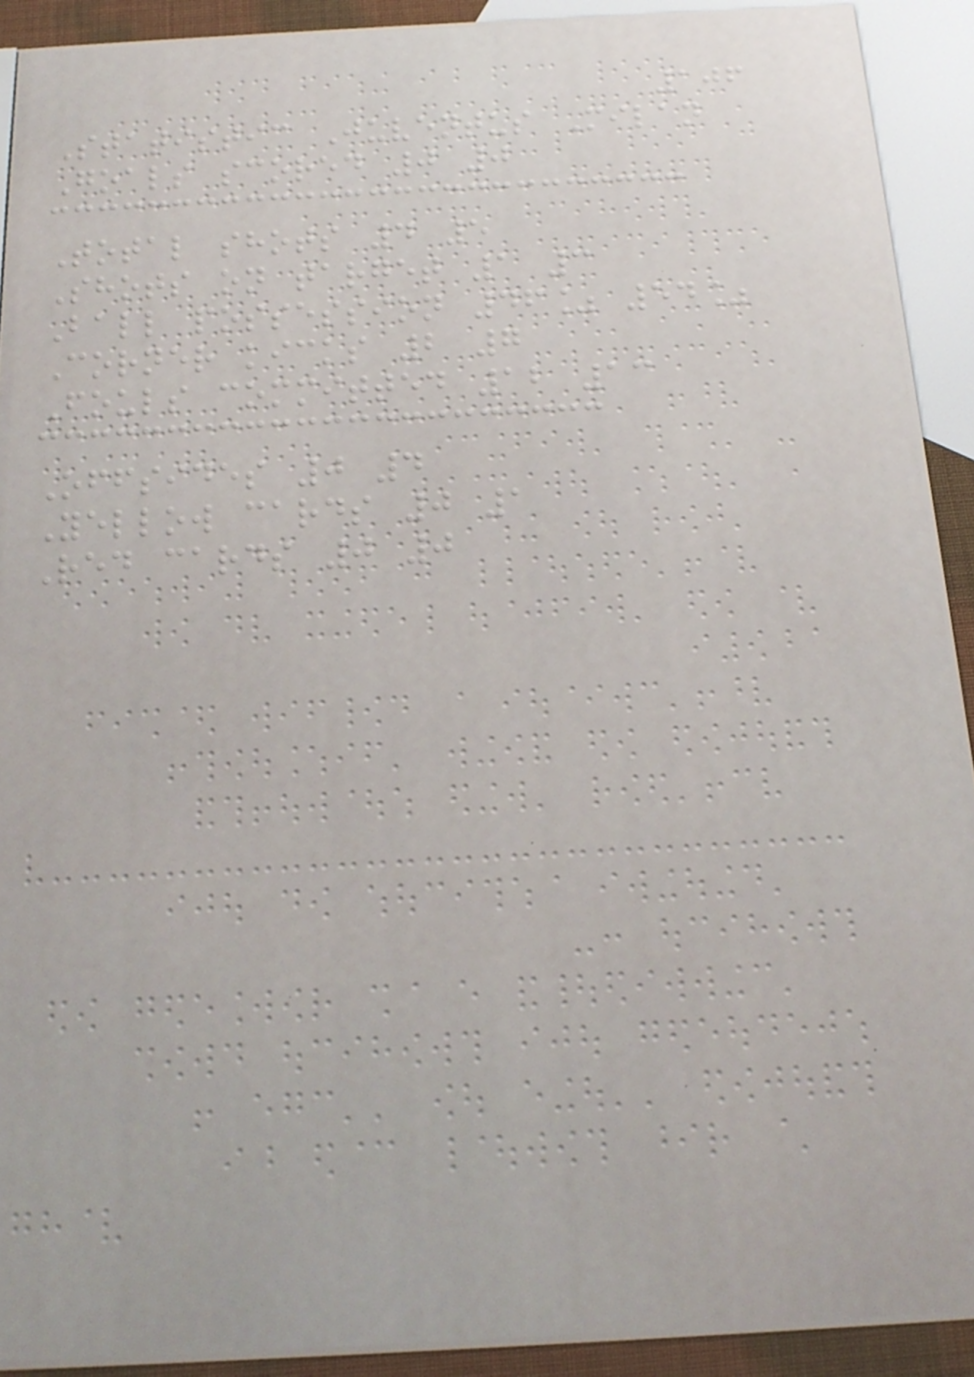106
Statistic Juventus Milan
Goals scored 0 0
Total shots 4 5
Shots on target 1 3
Ball possession 46% 54%
Corner kicks 2 7
Fouls committed 12 13
Offsides 0 4
Yellow cards 0 1
Red cards 0 0
